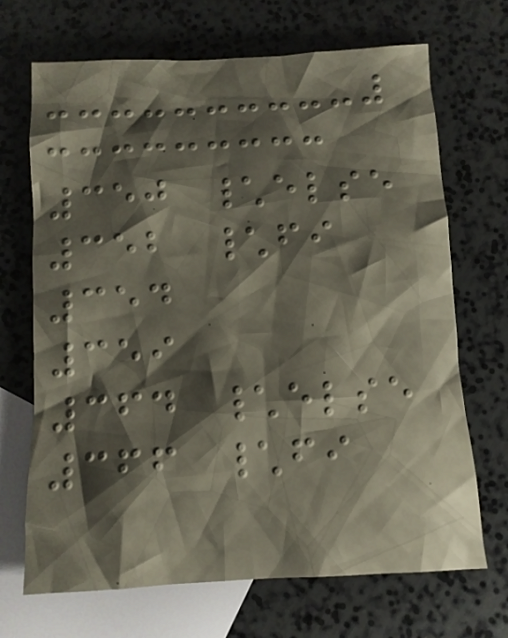350 \else
352 \fi
354
359
364 \else
366 \fi
